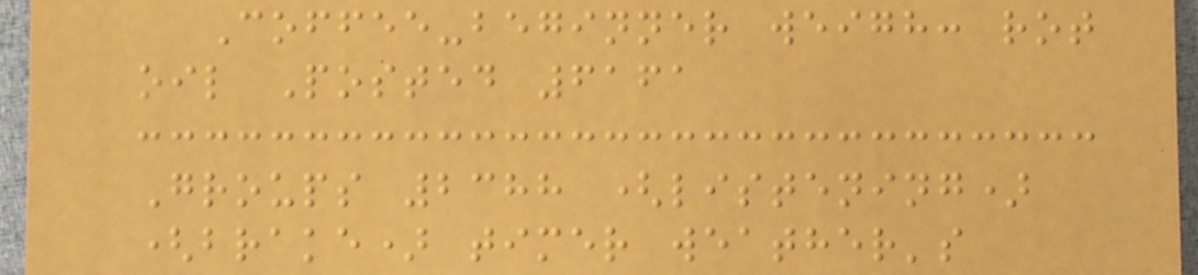Coffee-beginner weigh: rot
oil Posted 6161
Groups 2388 (listening)
(brake) timer weather's
